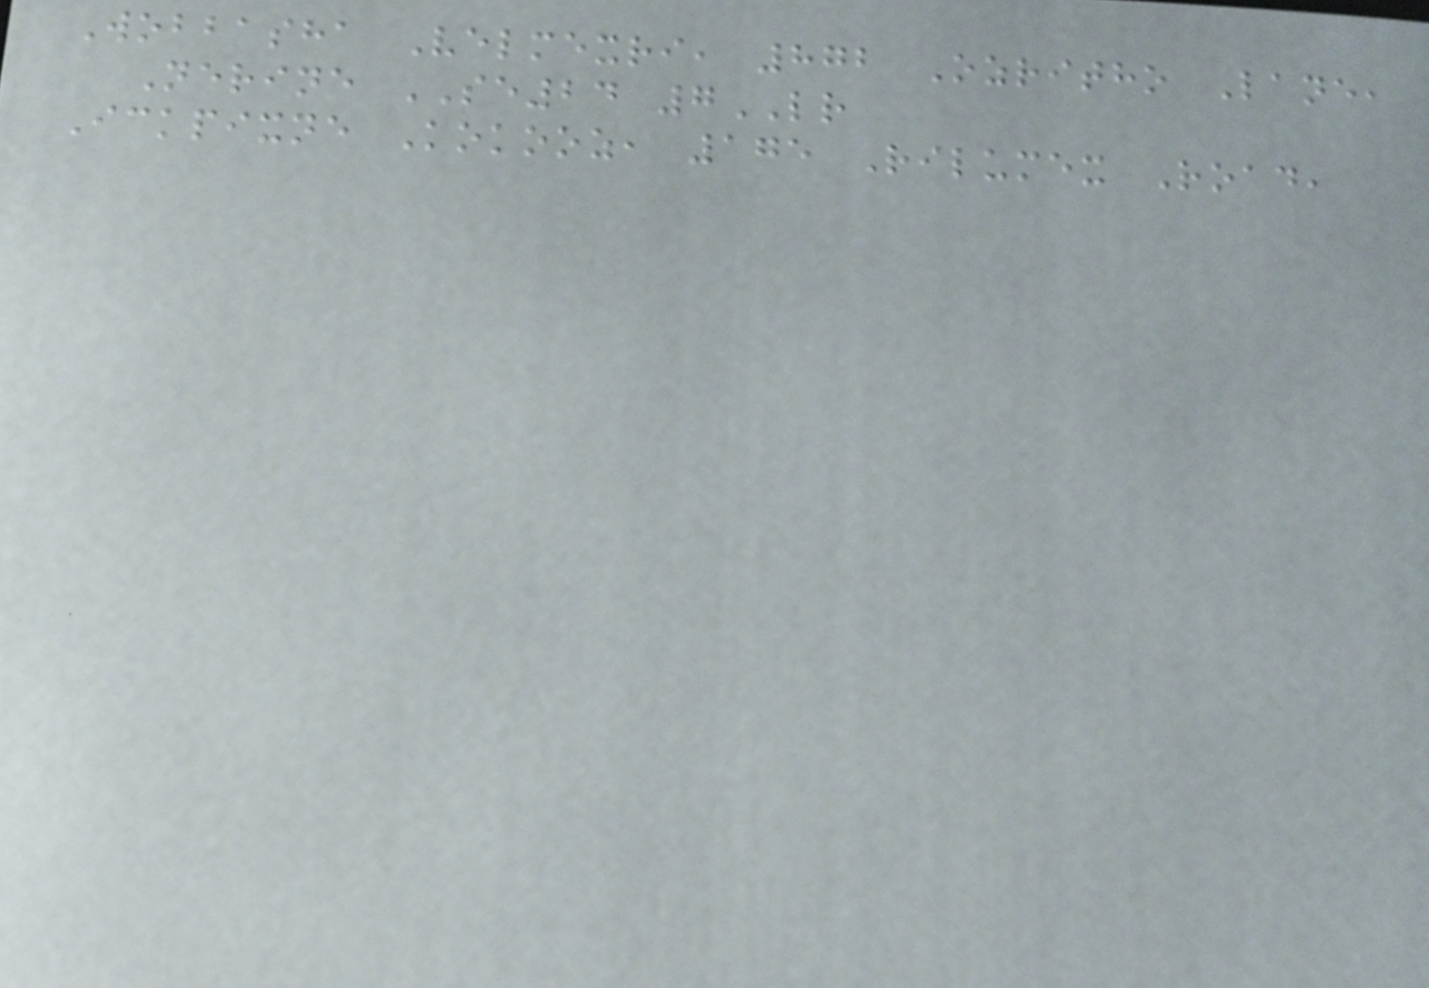Wobbasha Velmexri, 872 Ozritho Lane,
Nerine SE24 7LR
Ickpixne Kokooz, 175 Rilumex Road,
